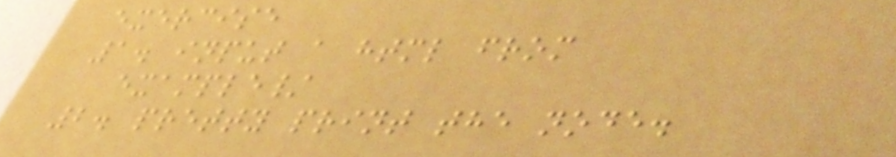exercise
1. input a html from
example/
2. pretty print the node.
